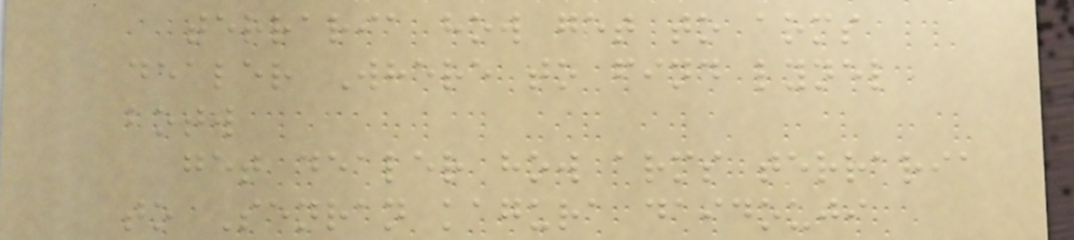terraria how get to arms
dealer Where to find lynel
botw
get dealer how arms terraria
to Senran kagura daidouji
